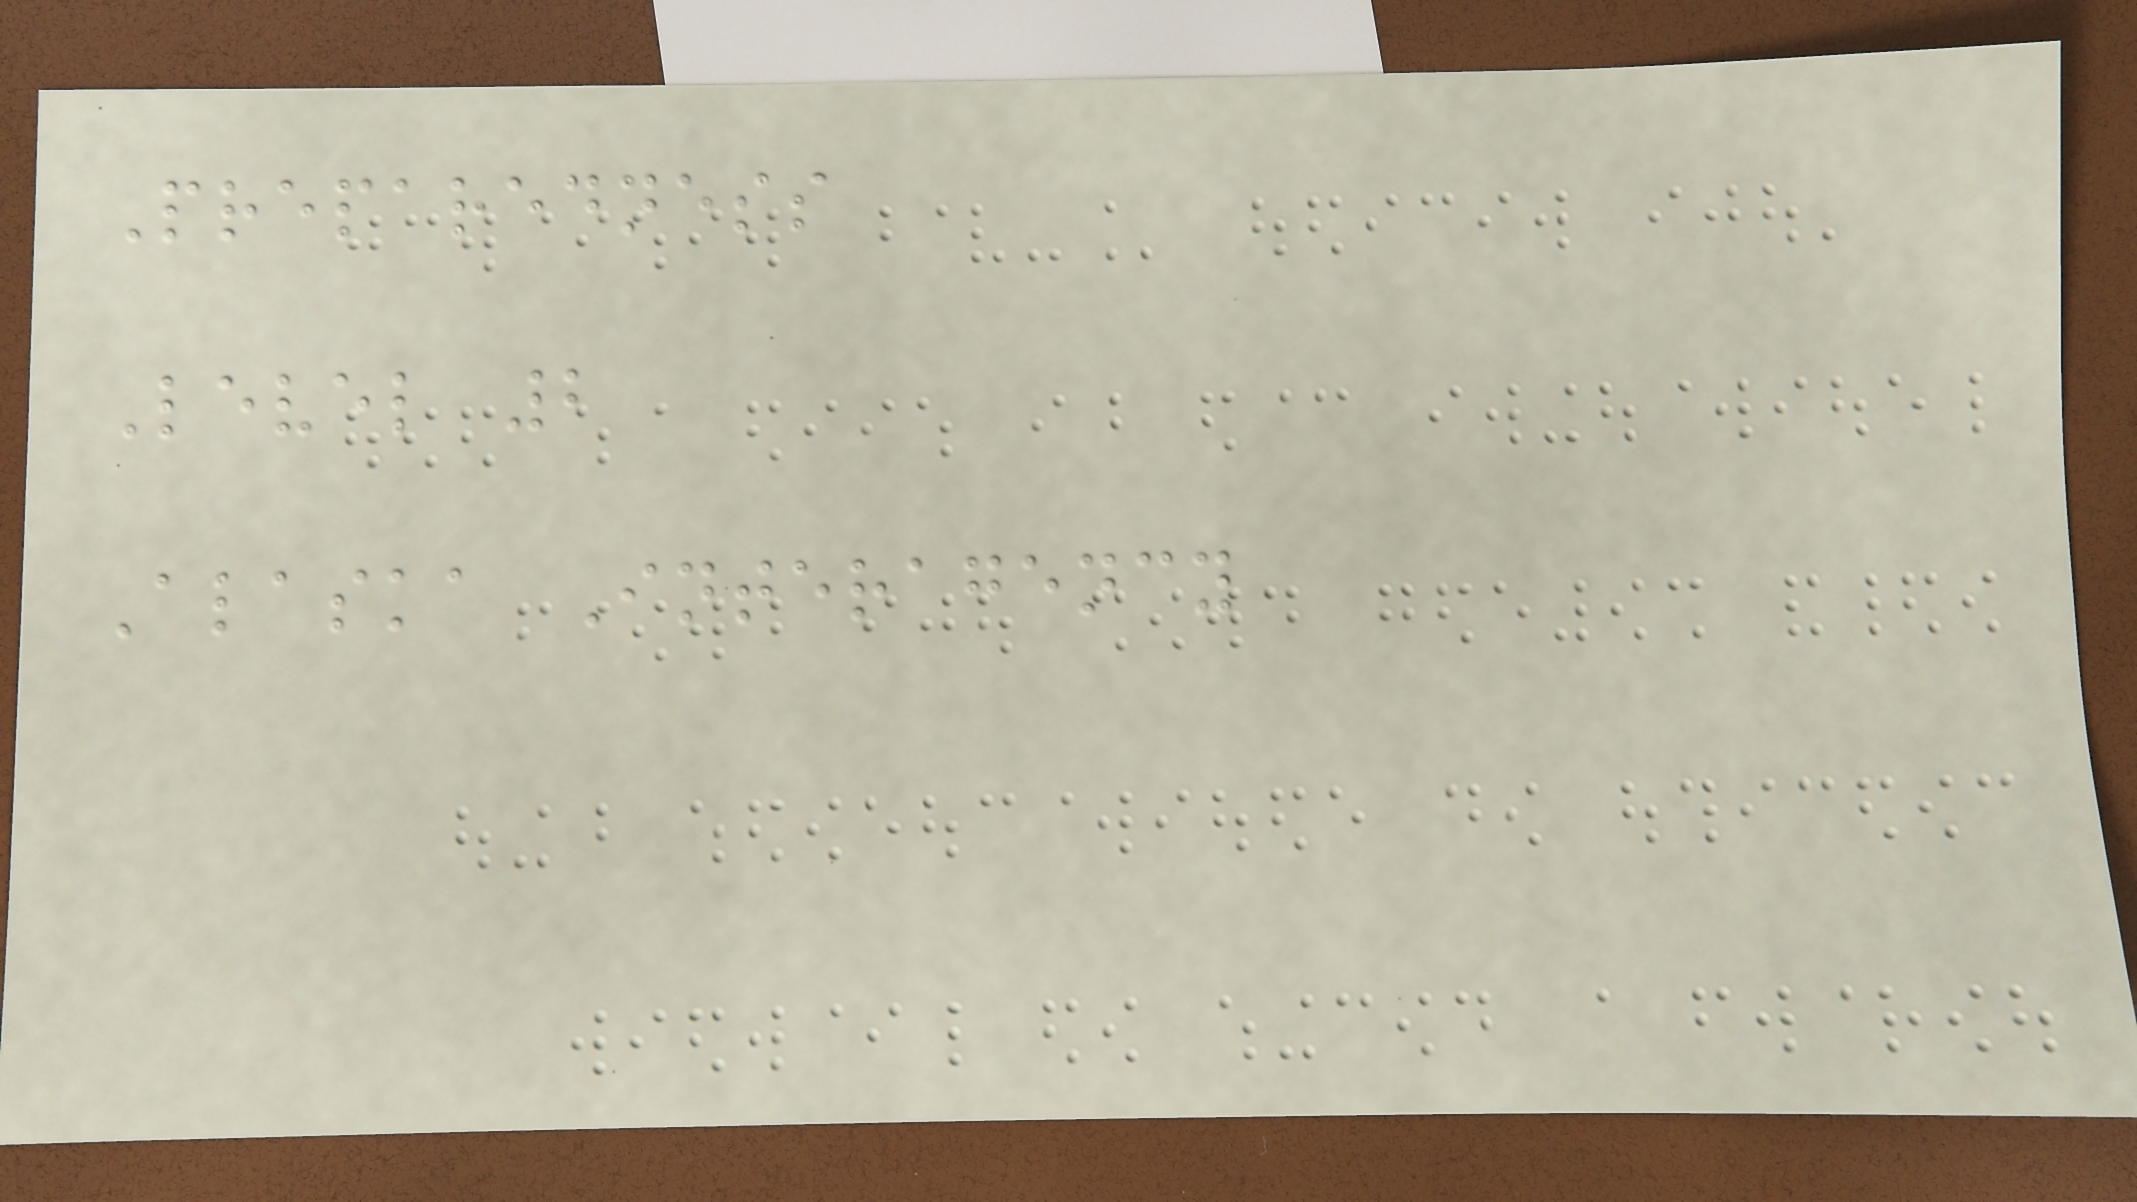Preparedness
Level 2
Alaska Interagency
